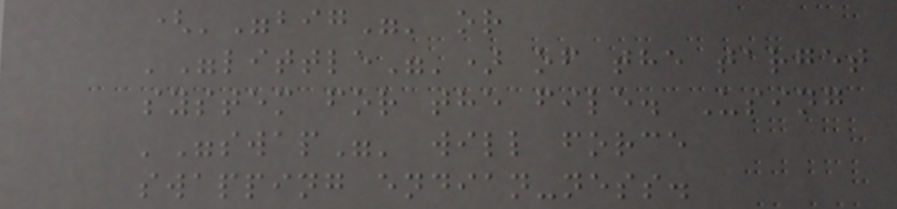('"big"' or
'"little"') of the target
system for the file. Using
'"swap"' will force
swapping endian-ness.
